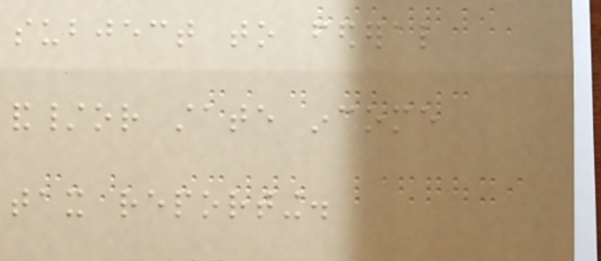subject to federal
and/or state income
tax reporting.
